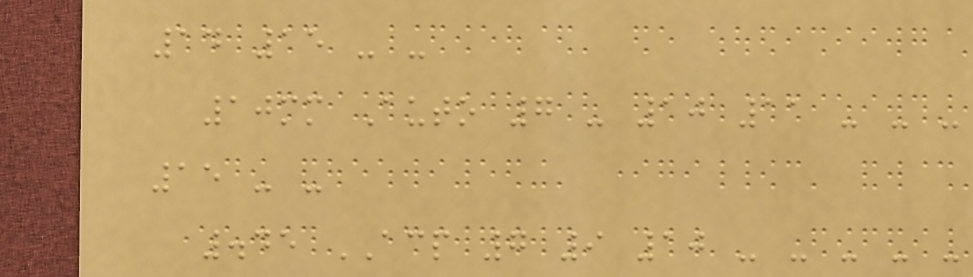14 15 - -
10mm Auto 7 - 10 11 - - -
15 - -
.45 ACP 7 9 10 - - - - -
